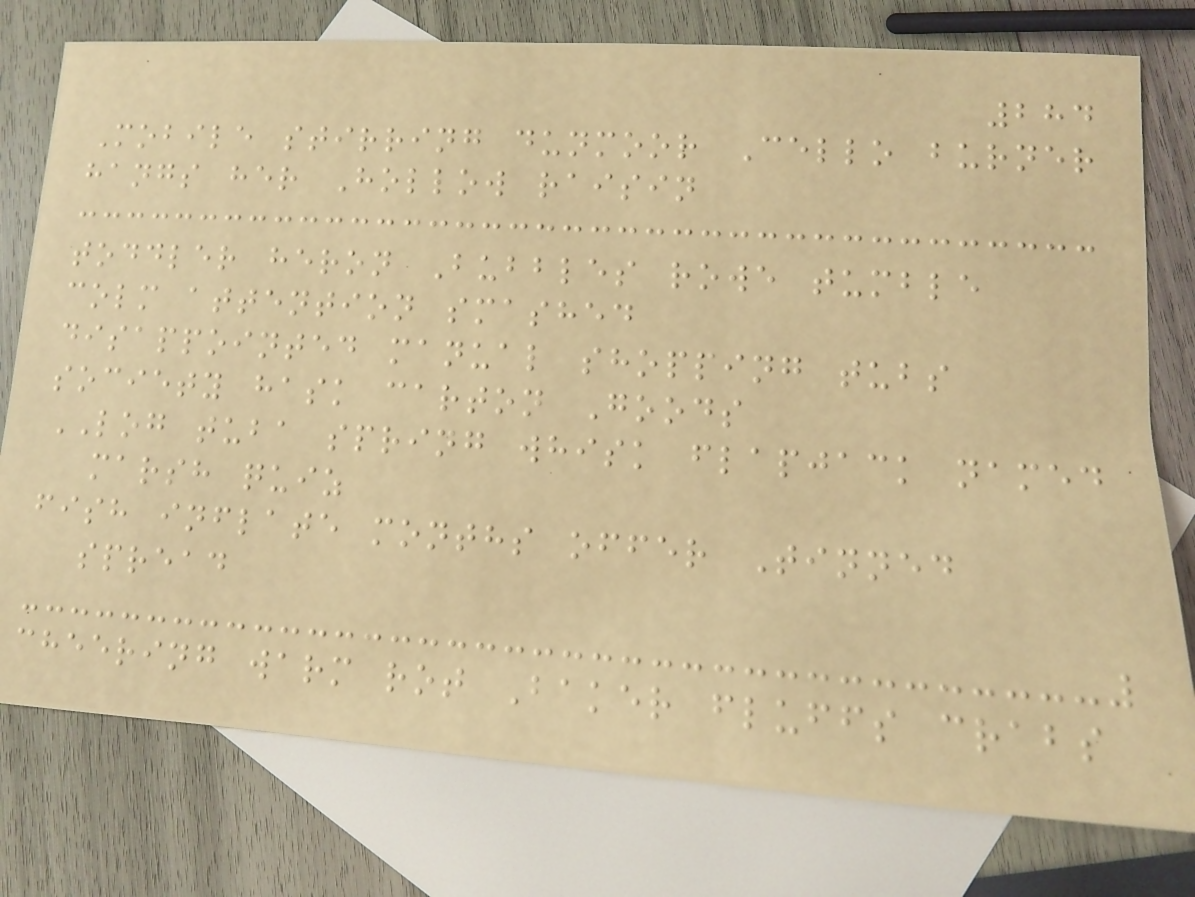284
Mobile stirring dunmoor Cello burner
hangs her Hollow raisin
toddler heron Bubbles rowe tumble
colm attention smashed
disappointed manual shopping tubs
society hask carton Goods
LOG tuba spring whisk flapjack named
marsh quiz
fish inflate months offer Tinned
spread
cheering warm rot Baker fluffs crabs
